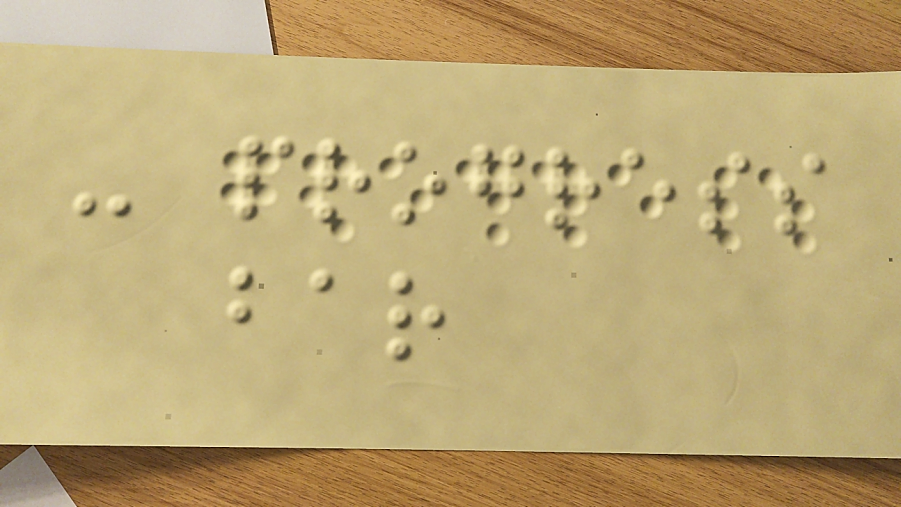- progress
bar
